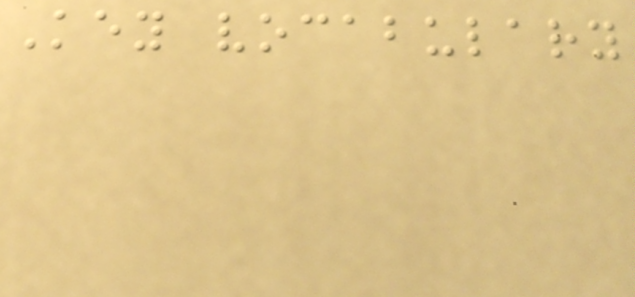Key vocabulary
